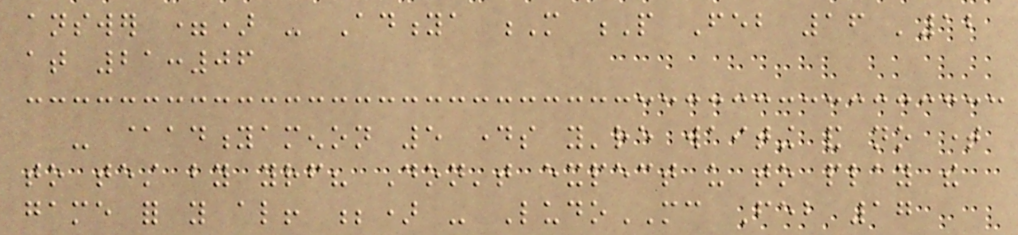answer =) - Aditya M P Feb 16 '12
at 21:06
- @adityamenon 5 days you're waiting and no time
to test by yourself? Don't expect us to play the
game for you also! ;) - LudoMC Feb 17
